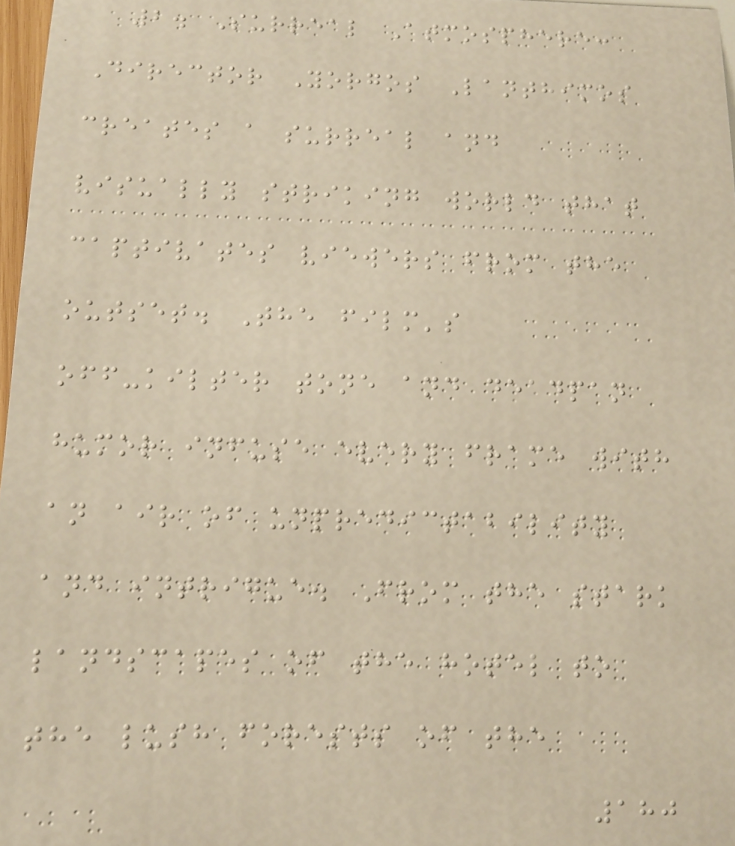2. Surreal Atmosphere:
Director Yorgos Lanthimos
creates a surreal and
visually striking world that
captivates viewers from the
outset. The film's
off-kilter tone and deadpan
humor infuse every frame with
an air of unpredictability
and intrigue. From the stark
landscapes of the hotel to
the lush forests of the
180
